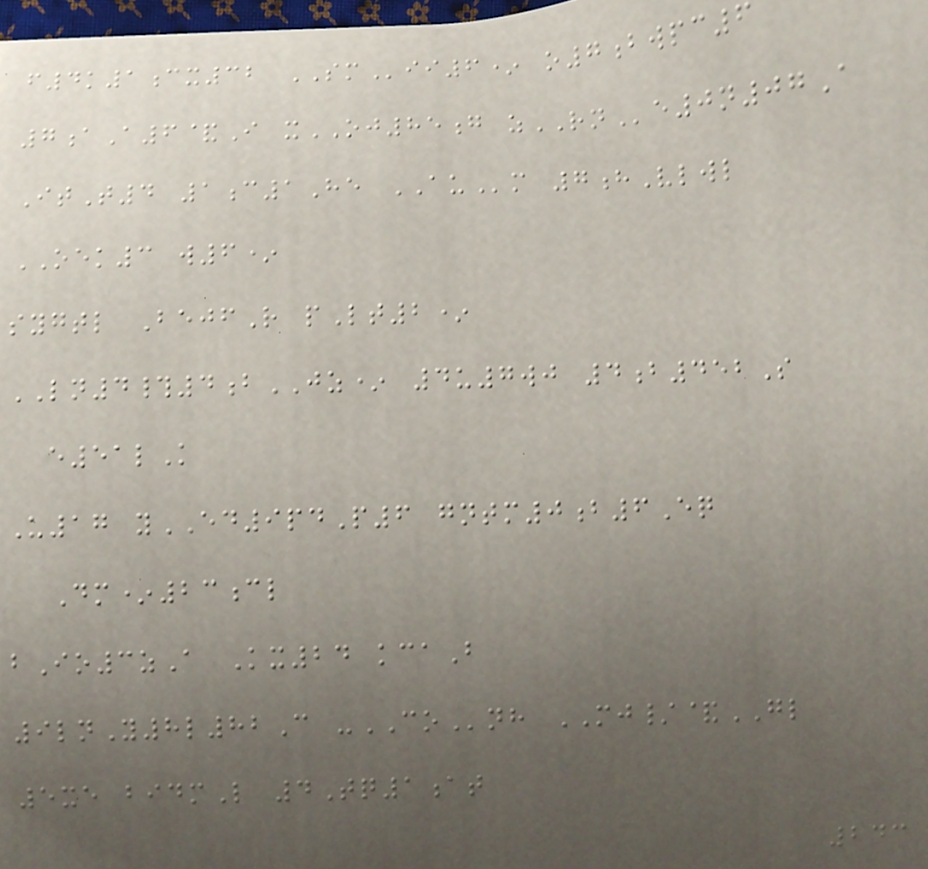f4k1cx32 SMii6* o7bwpc6
7aA6&I xOJ85g zRNe0n07A
ItT4 1c1He AUm 7hVlwl
OEK3 w6*
sygtl BejfR pLt2*
LN4#4bJZ* 4u7wj 4b452S
e51lK
U17 yED9pdP6 gntm0b6Eq
Dm*23cl
bIo3zA Kx24 kcaB
9lnY8l82C -COnh MJ/&GL
5xe bidmL 4Tq1at
243
